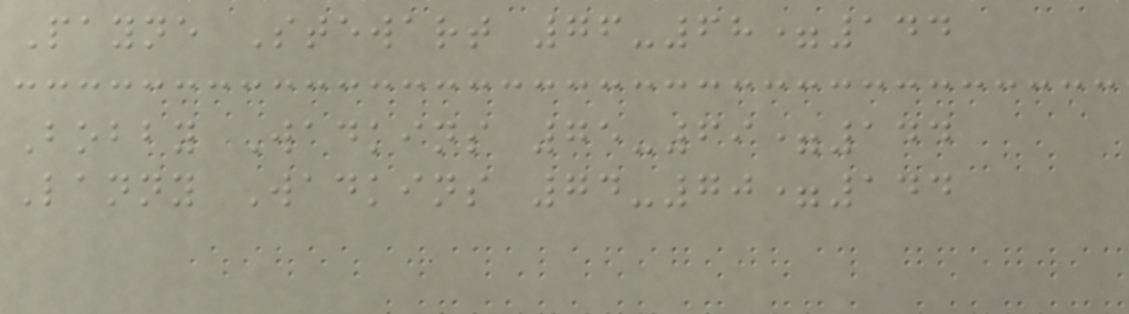Payne Stewart 76-68=144
Bobby Wadkins 75-69=144
Lanny Wadkins 74-70=144
